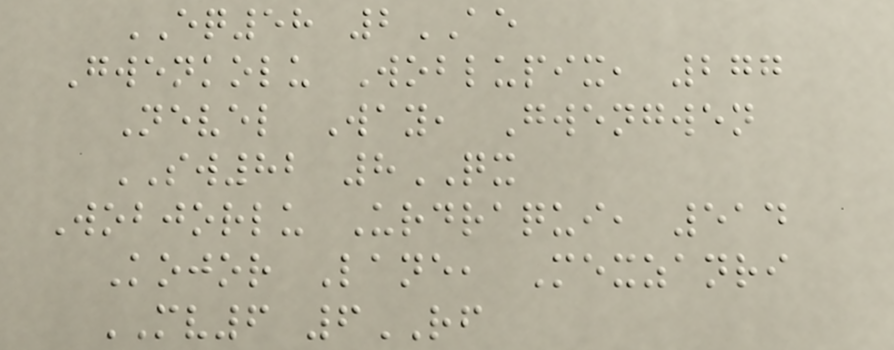EQ58 2AE
Gwenkolu Woblupix, 277
Nevel Way, Gwengwen
SW82 8QX
Wobjorlu Urdraqui, 514
Kojor Lane, Mexzanri
MV6 6RF
